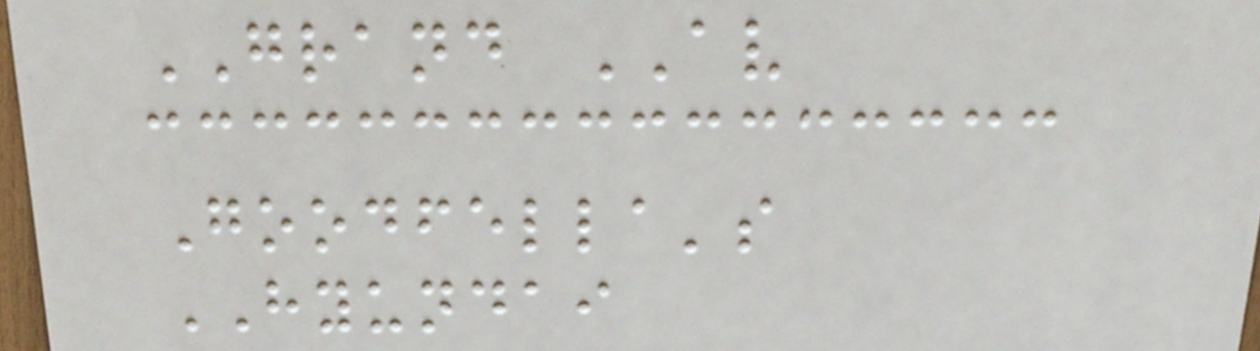GRAND AV
Goodfella's
HYUNDAI
